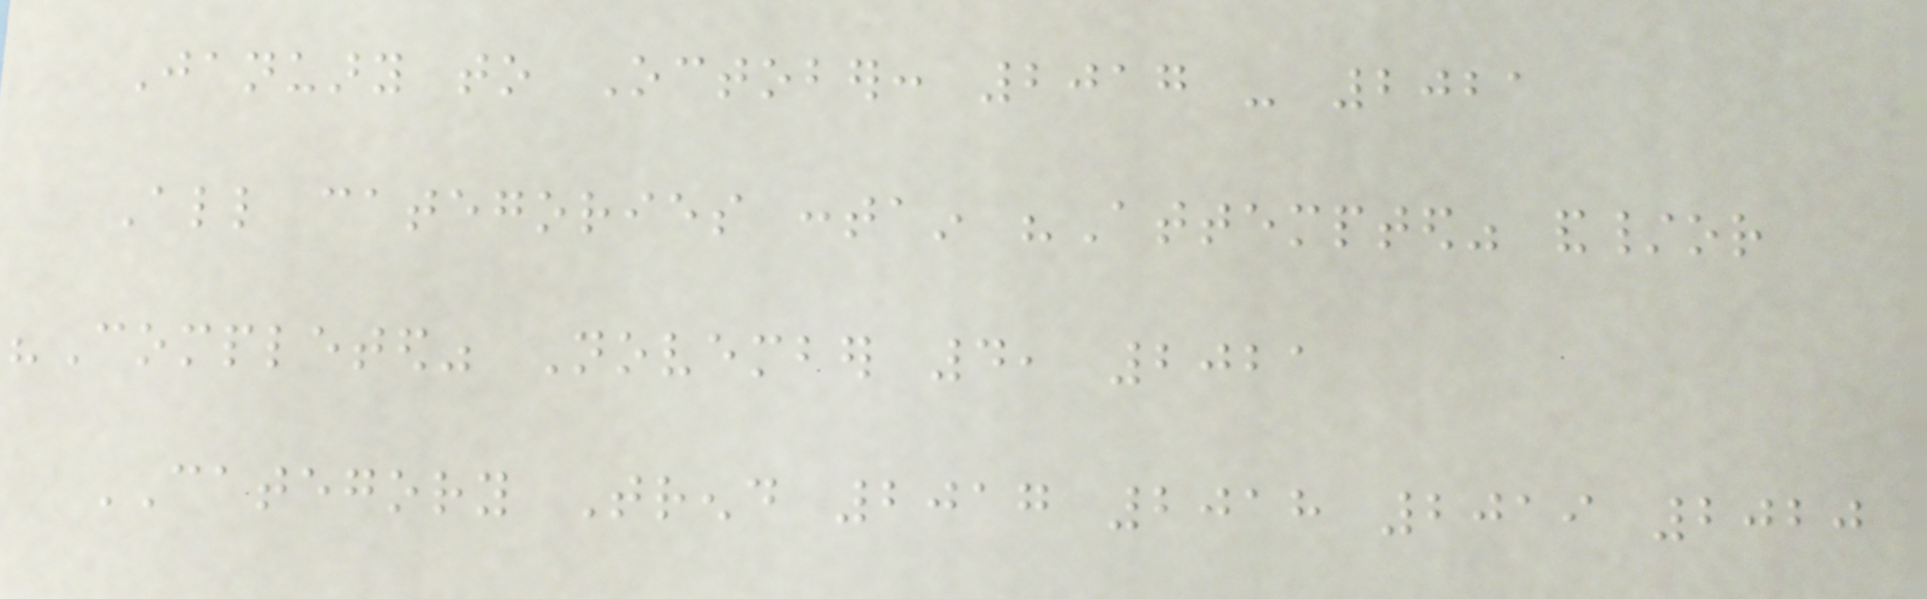January to October: 2017 - 2021
All categories contain "Attempted" and/or
"Completed" November 4, 2021
CATEGORY Trend 2017 2018 2019 2020
